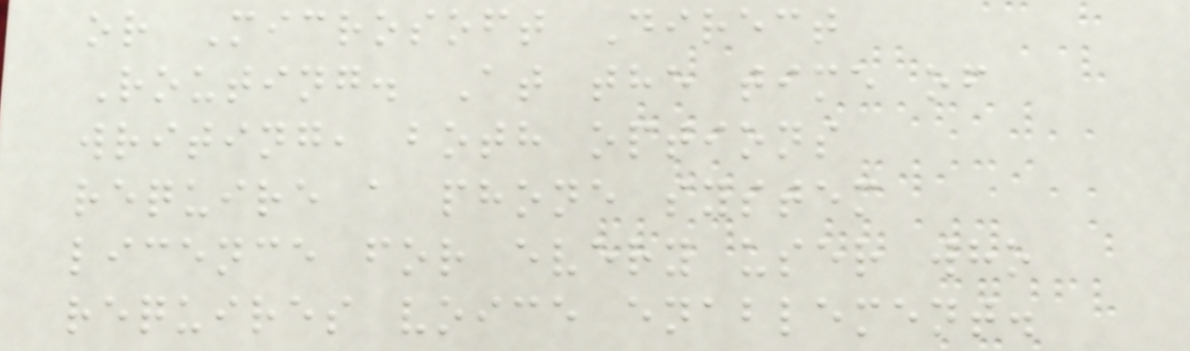or Microsoft Direct
Routing. At the time of
writing, both options
require a phone system
licence for every user who
requires voice enablement.
